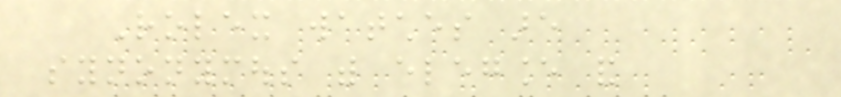Rolex watches are
synonymous with elegance and
